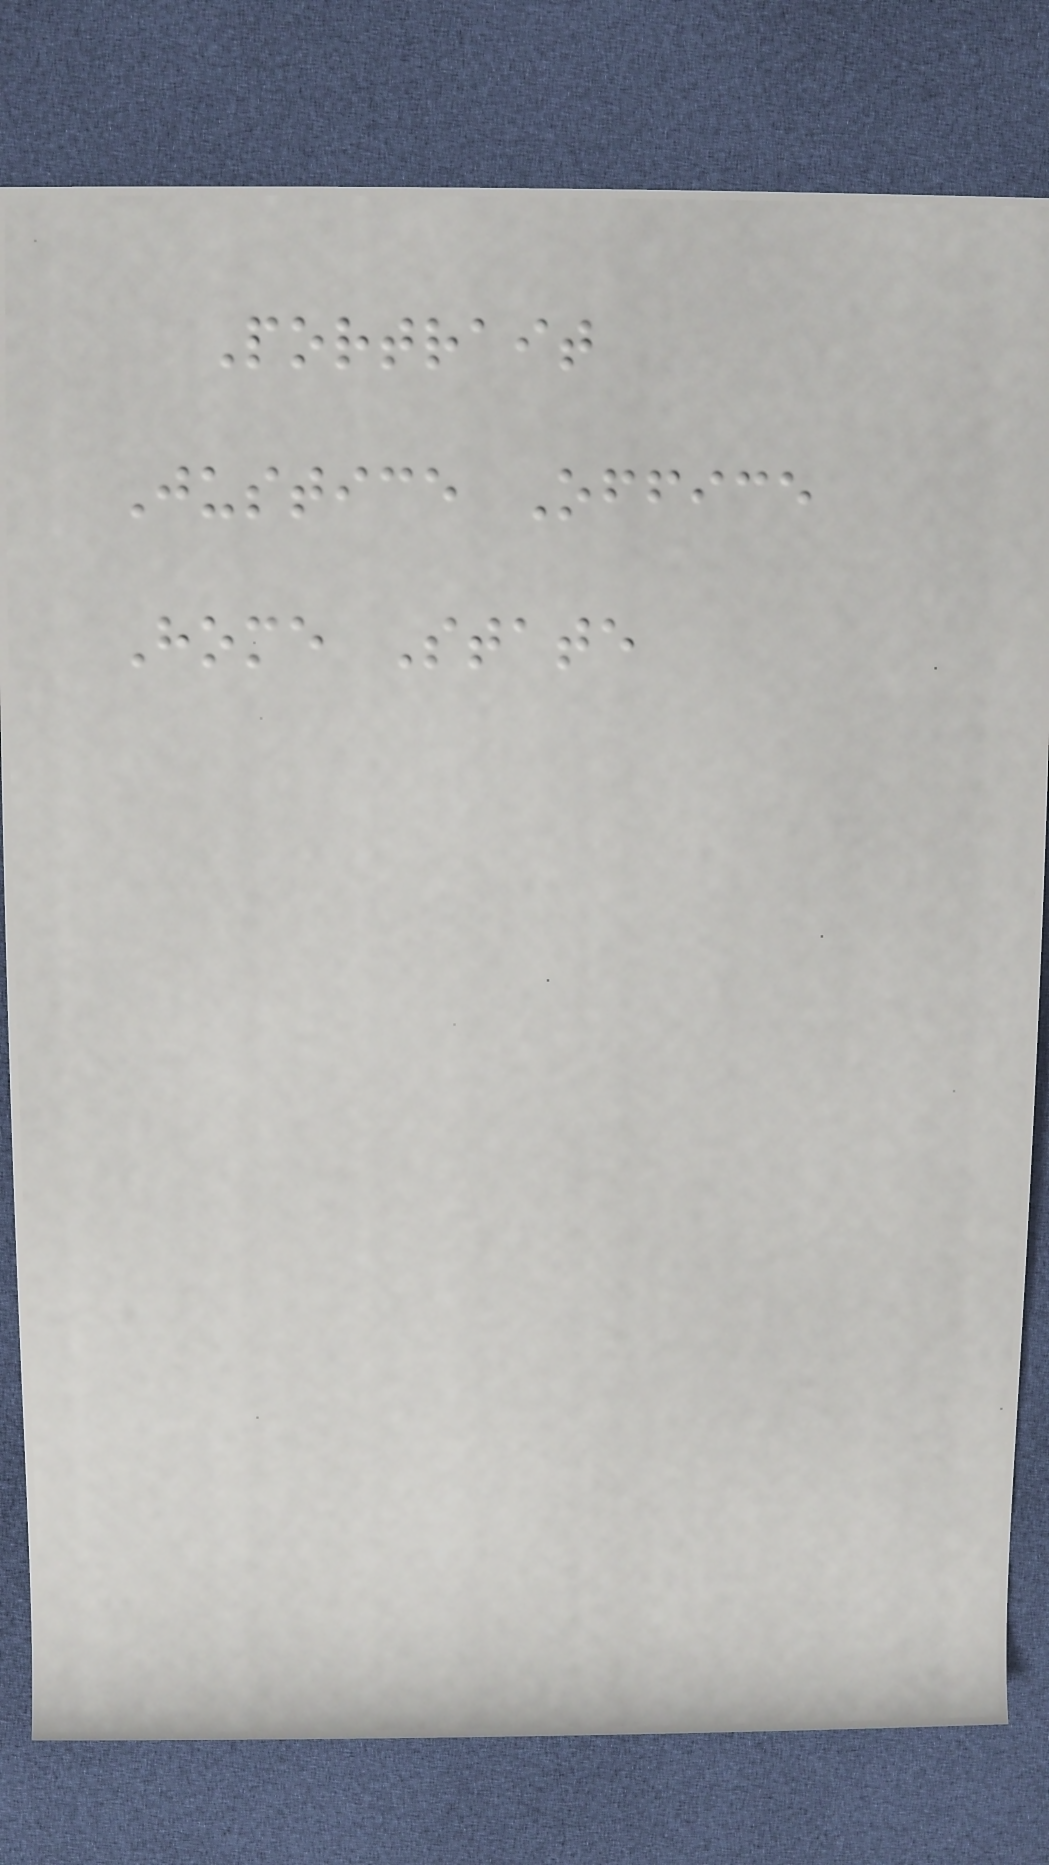Portrait
Justice Office
Home State
